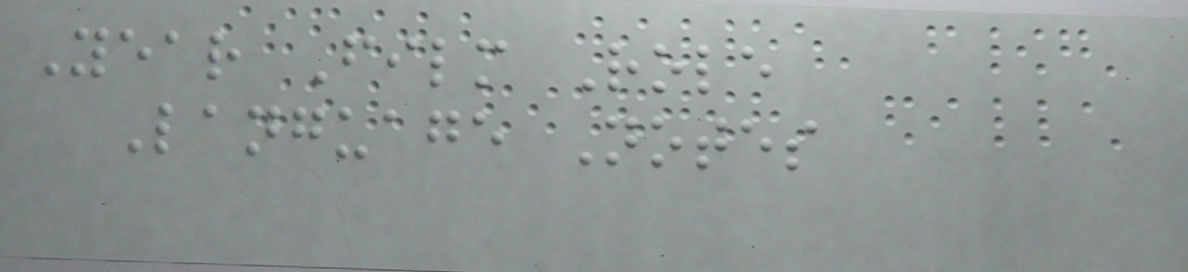Year Film Role
Language Notes
